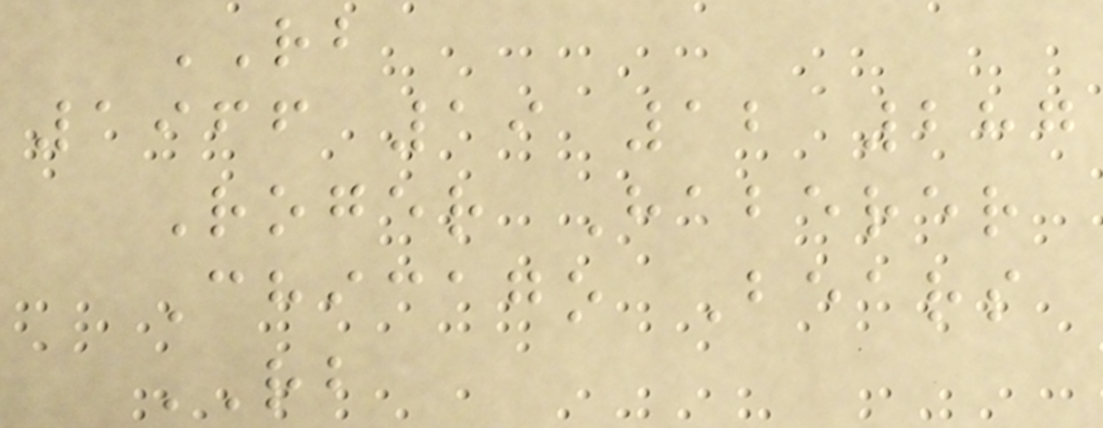RB
1966 19 12 287
Roger Haberer
Chicago Bears
RB
